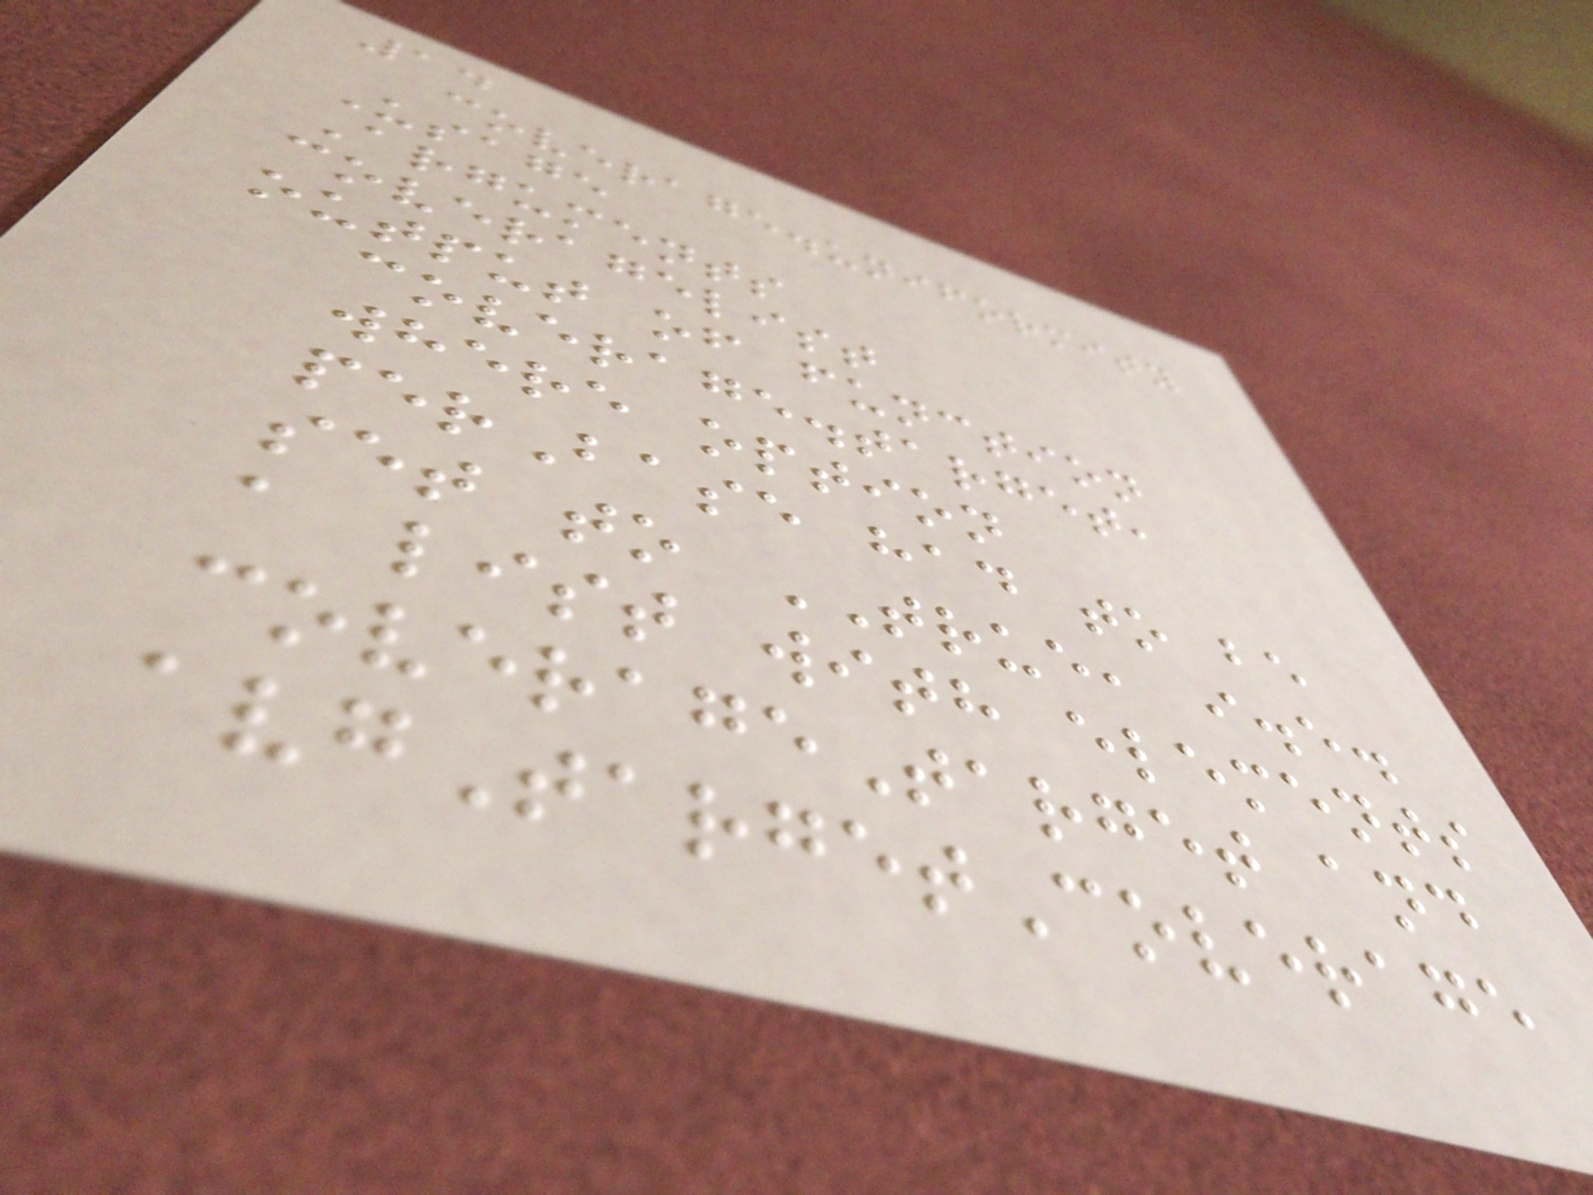14
coverage.uniformity
Usage
Arguments
coveragelist
output of function
coverage.target,
where option
perBase had to be
set to TRUE, i.e.
a list with elements
coverageTarget and
avgTargetCoverage
